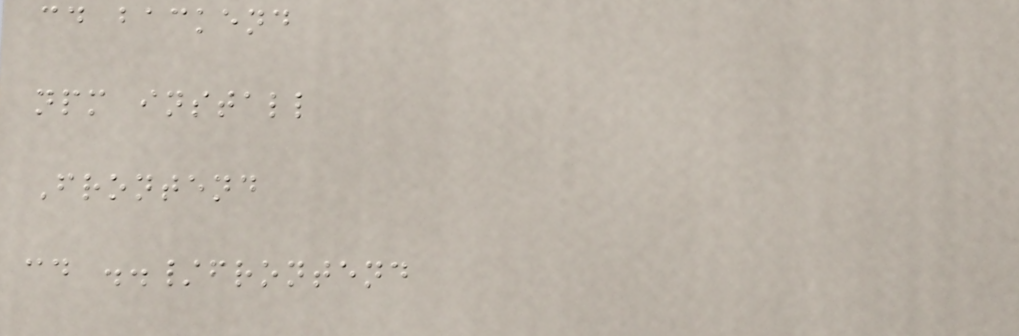cd backend
npm install
Frontend
cd ../frontend
